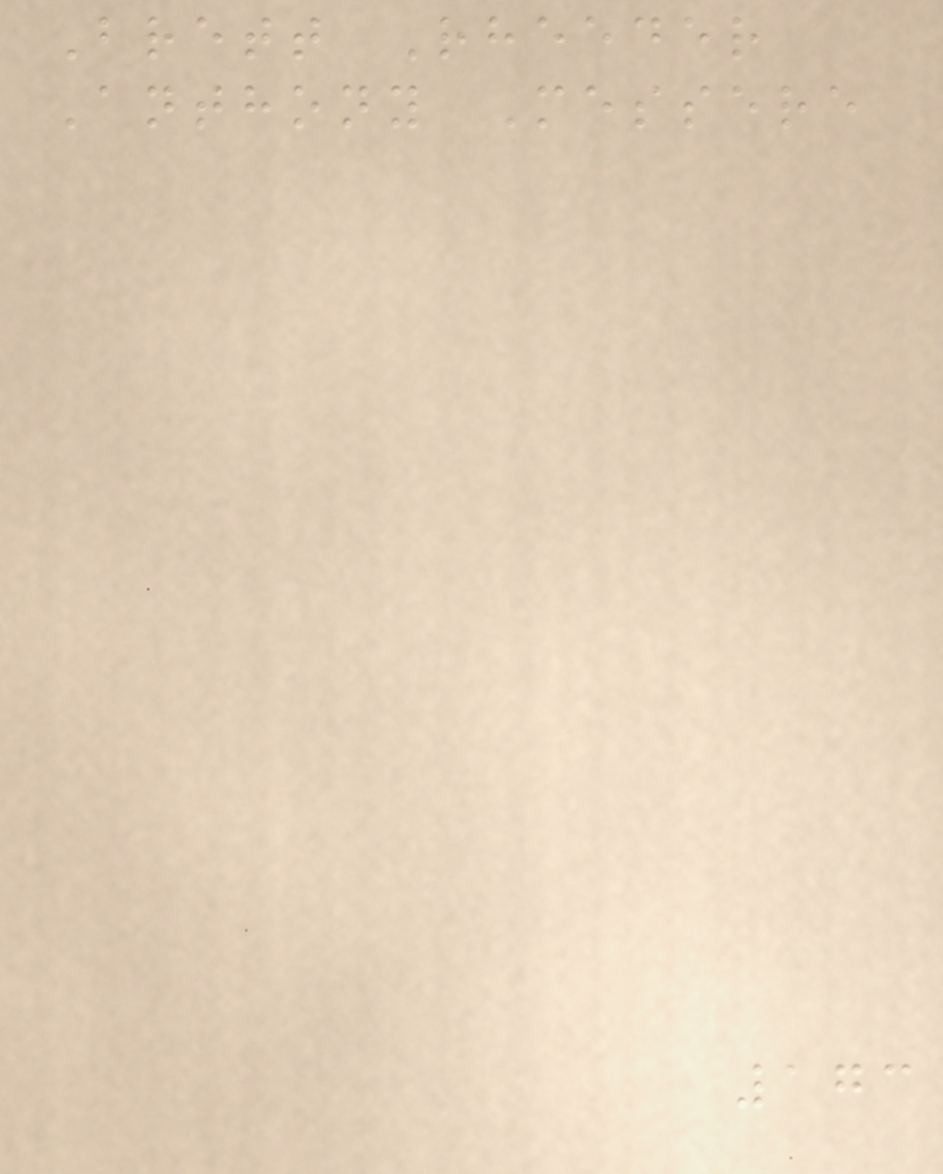Brett Rheeder
Anthony Messere
173
